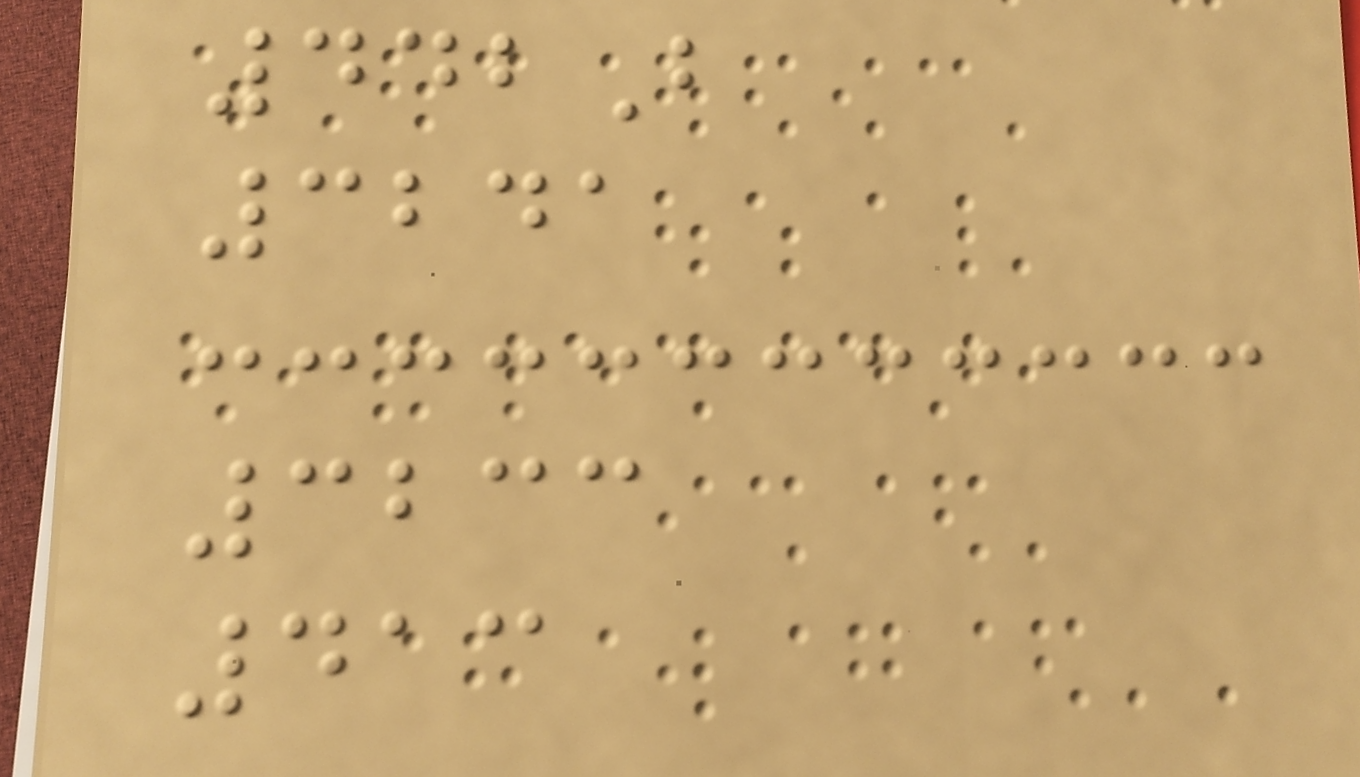442B
3241
3233
413
